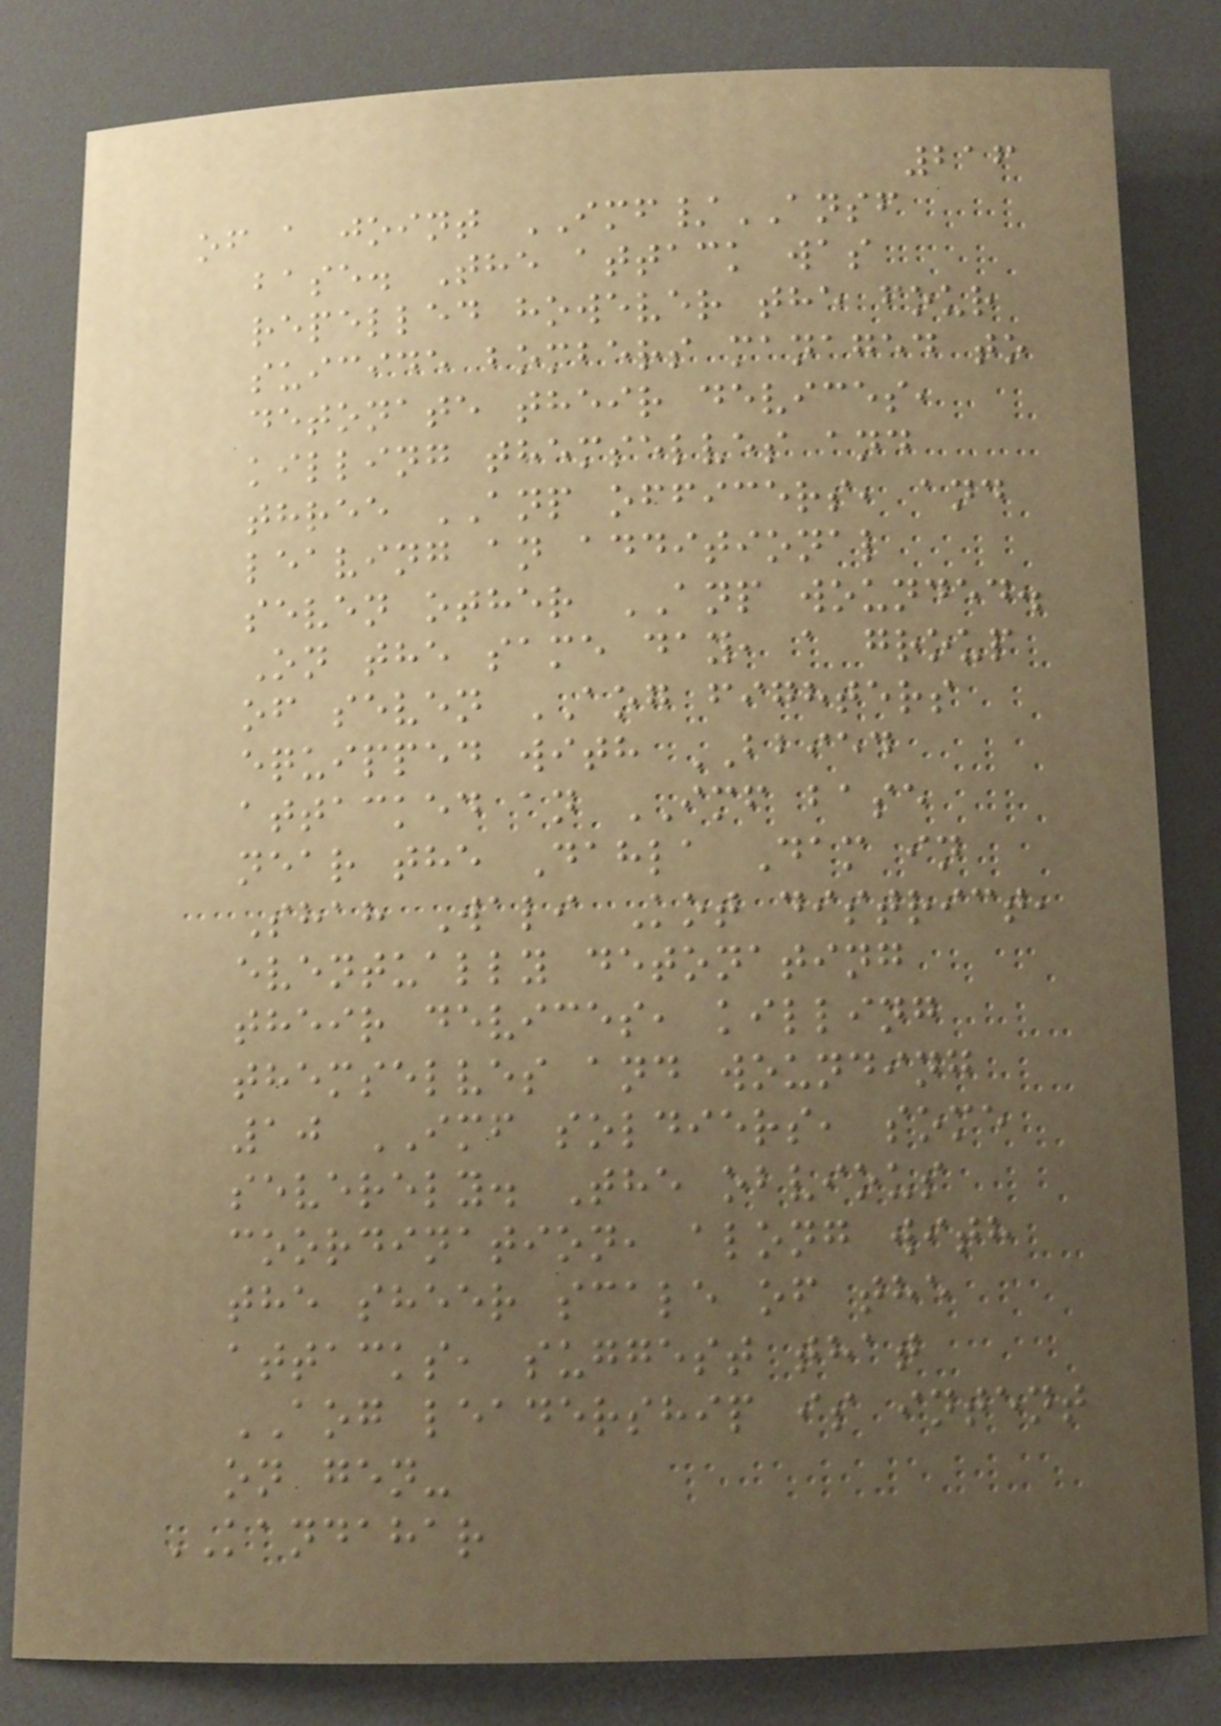216
of a joint IMF/ANSF
base. The attack was
repelled however the four
suicide bombers managed to
detonate their devices,
killing themselves and
three ANP officers, and
leaving an additional
seven other ANP wounded.
On the same day, a group
of seven AOG fighters
equipped with BBIED
attacked an IMF base
near the Dahla Dam in
Shah Wali Kot district,
eventually detonating
their devices, killing
themselves and wounding
10 IMF soldiers, some
severely. The obvious
coordination, along with
the sheer scale of the
attacks, suggest that
AOG leadership is intent
on gen-
KANDAHAR
